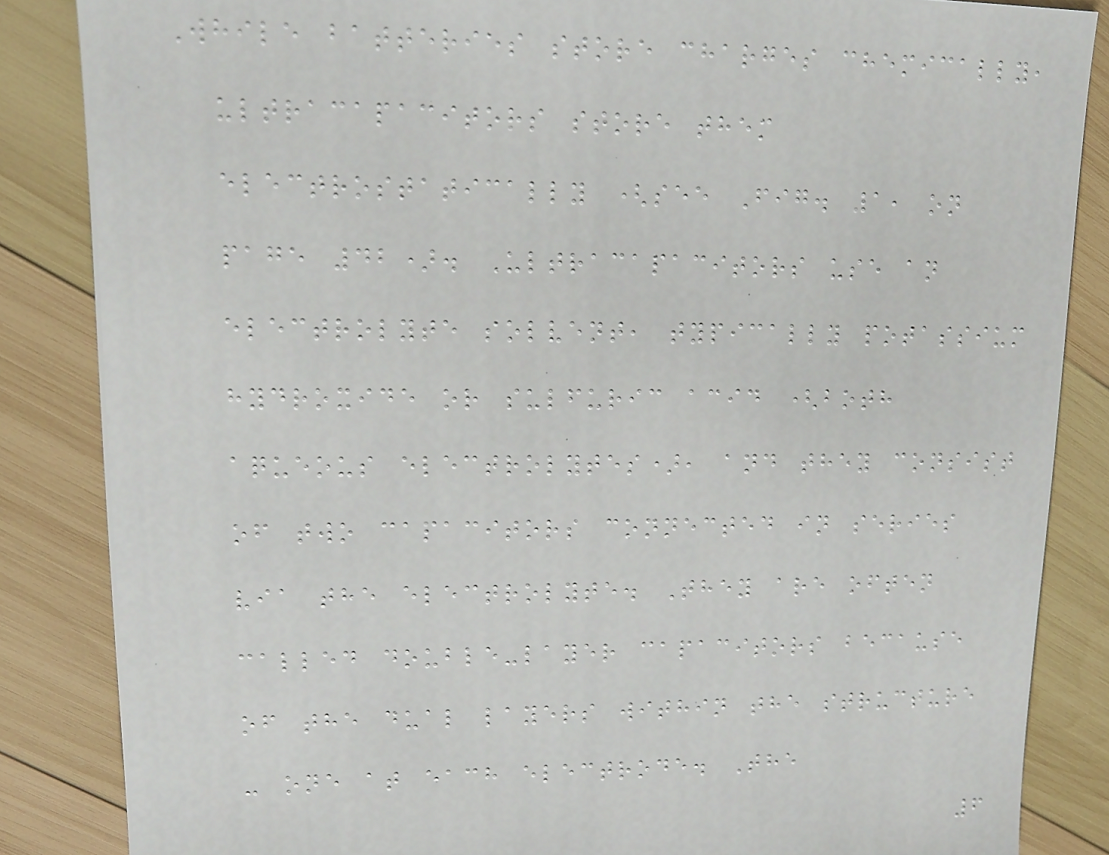While batteries store charges chemically,
ultracapacitors store them
electrostatically (see Fig. 1, on
page 42). Ultracapacitors use an
electrolyte solvent, typically potassium
hydroxide or sulfuric acid (both
aqueous electrolytes), and they consist
of two capacitors connected in series
via the electrolyte. They are often
called double-layer capacitors because
of the dual layers within the structure
- one at each electrode. The
6
